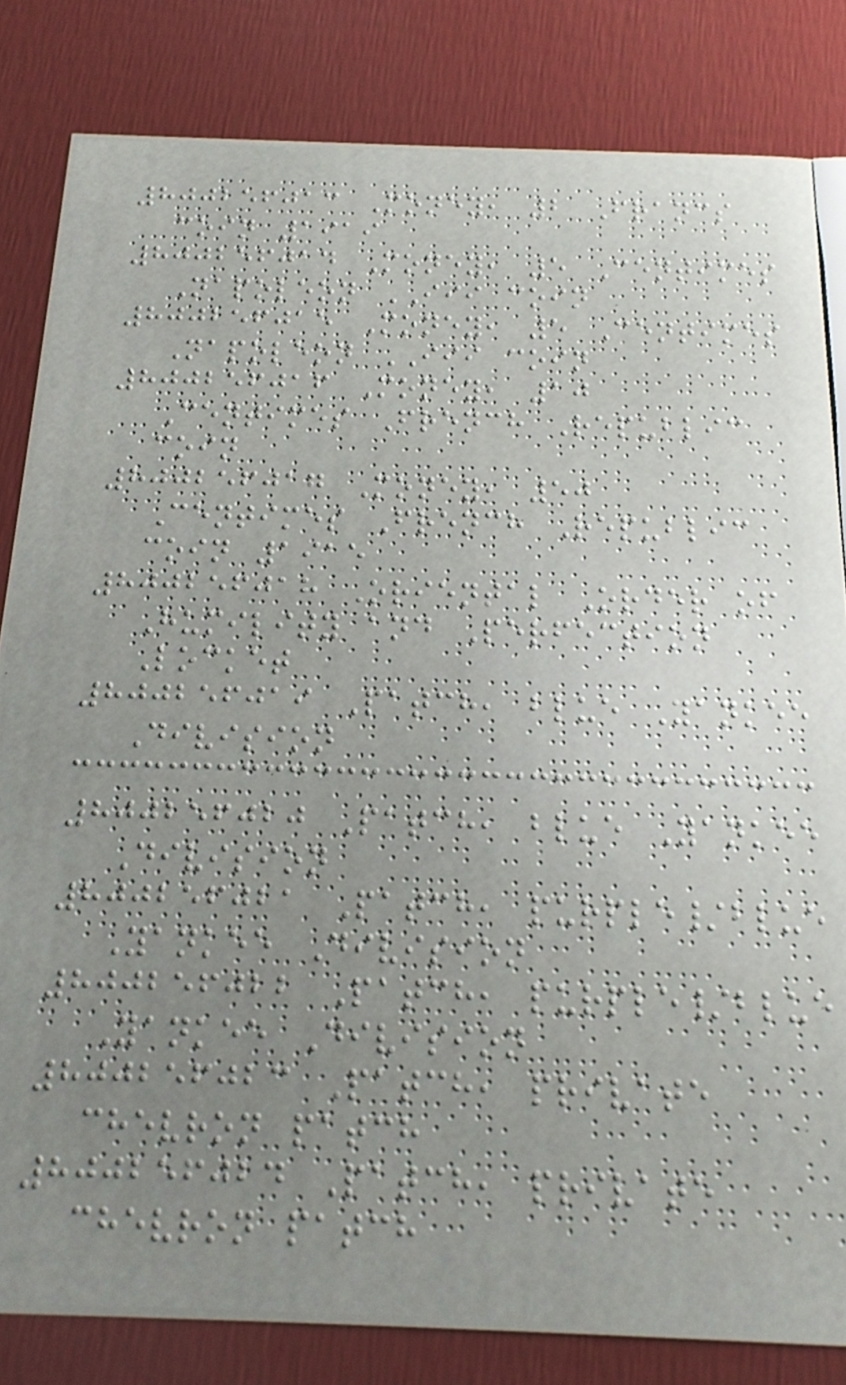800256013 Money, 2 Francs
coin 1919
800256014 Money, 5 Centimes
Napoleon III coin
800256015 Money, 5 Centimes
Napoleon III coin
800256016 Money, 10
Centimes French Republic
coin
800256017 Money, 50
Centimes French Republic
coin 1915
800256018 Oriental Order of
Humility and Perfection
Locket
800256019 Patch, blue Yankee
Division
800256020 Patch, blue Yankee
Division
800256021 Patch, purple/blue
Yankee Division
800256022 Patch, purple/blue
Yankee Division
800256023 Patch, private
chevron patch
800256024 Patch, private
chevron patch
